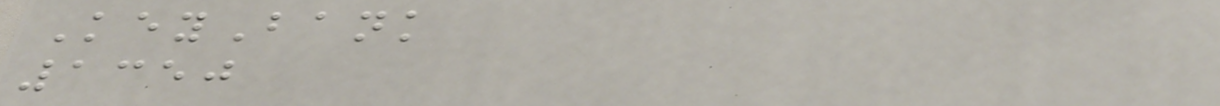KeyBank
1350
